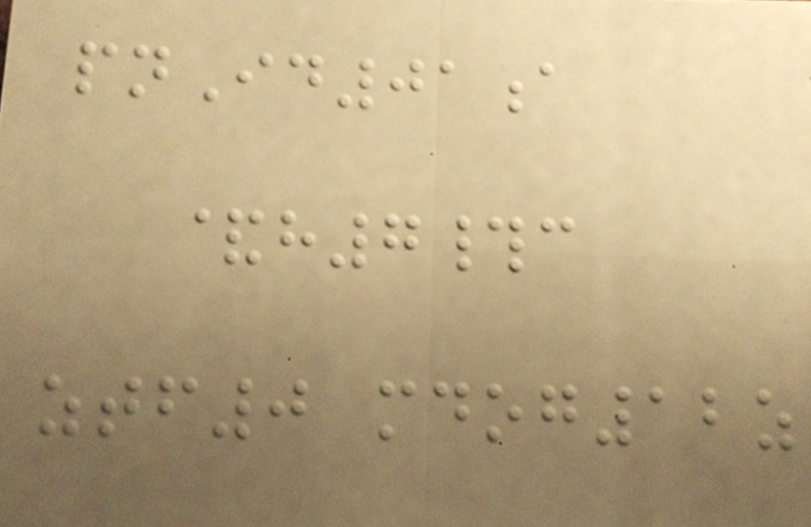pnId01a
&h7#c
ztf0 mdog12z
